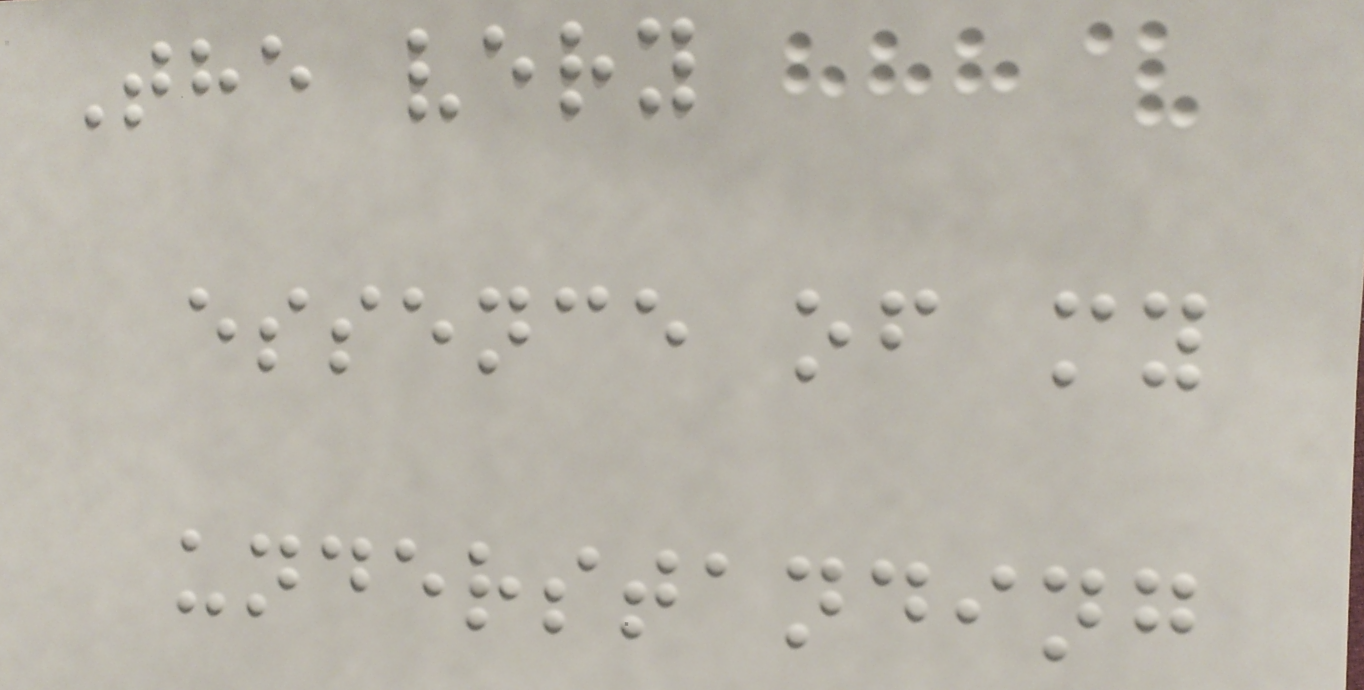The very
essence of my
understanding
